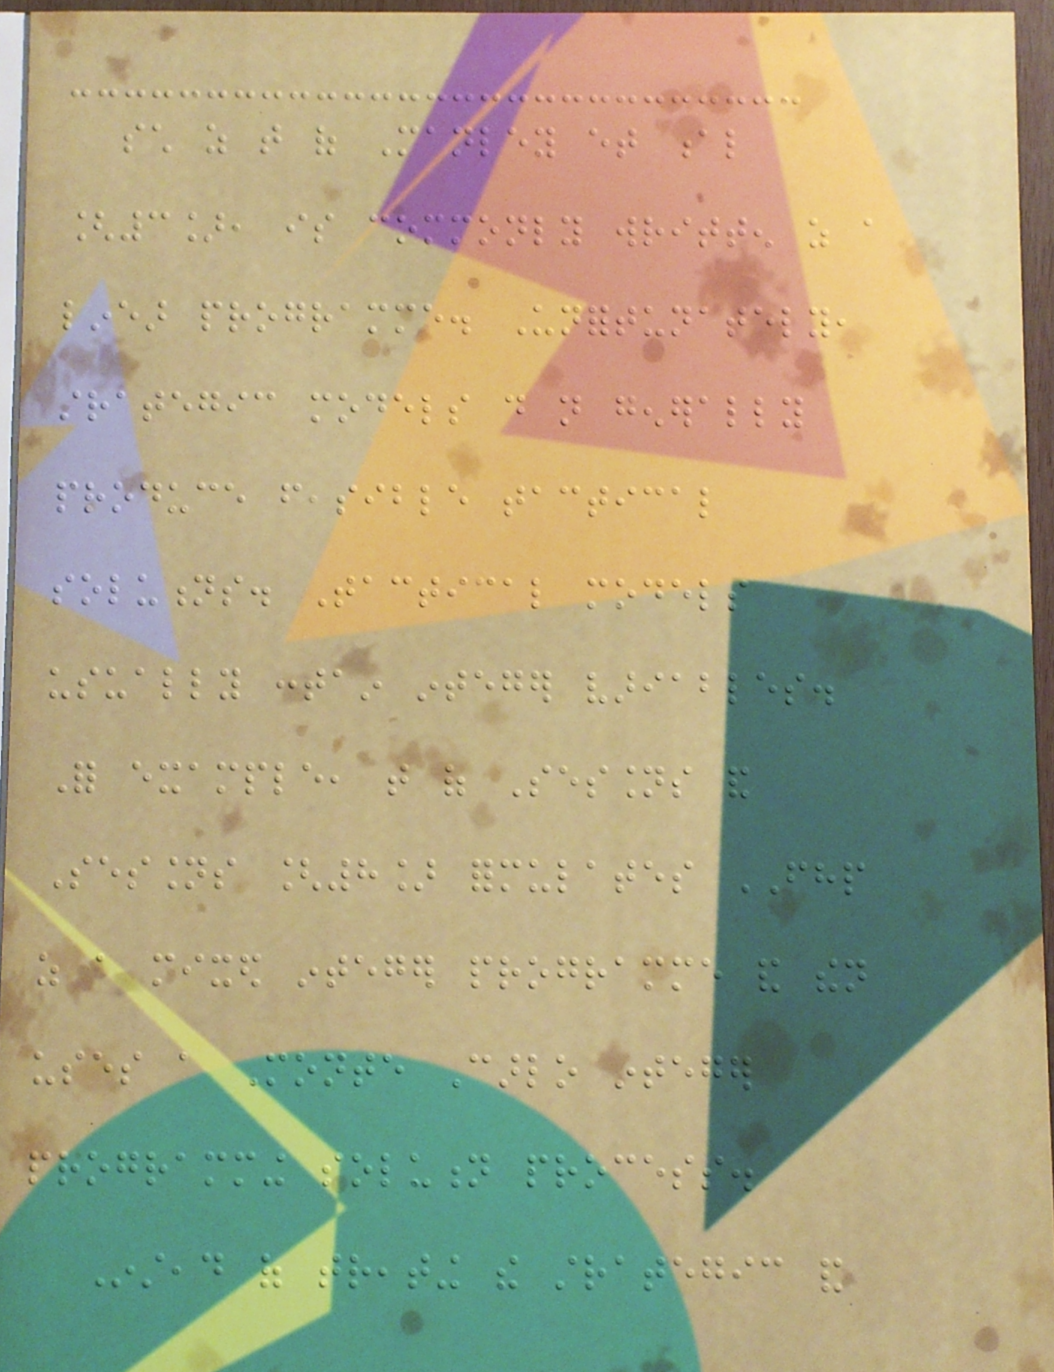such as that of Manley et al
[3], is commonly written as a
linear programme. Unfortunately,
strategic models do not generally
produce feasible tactical
solutions. Tactical models
usually contain integer variables.
For example, that of Sessions and
Sessions [8] formulates FHP
as a mixed integer programme and then
uses a Monte Carlo integer
programming solution process.
Instead of treating the strategic and
